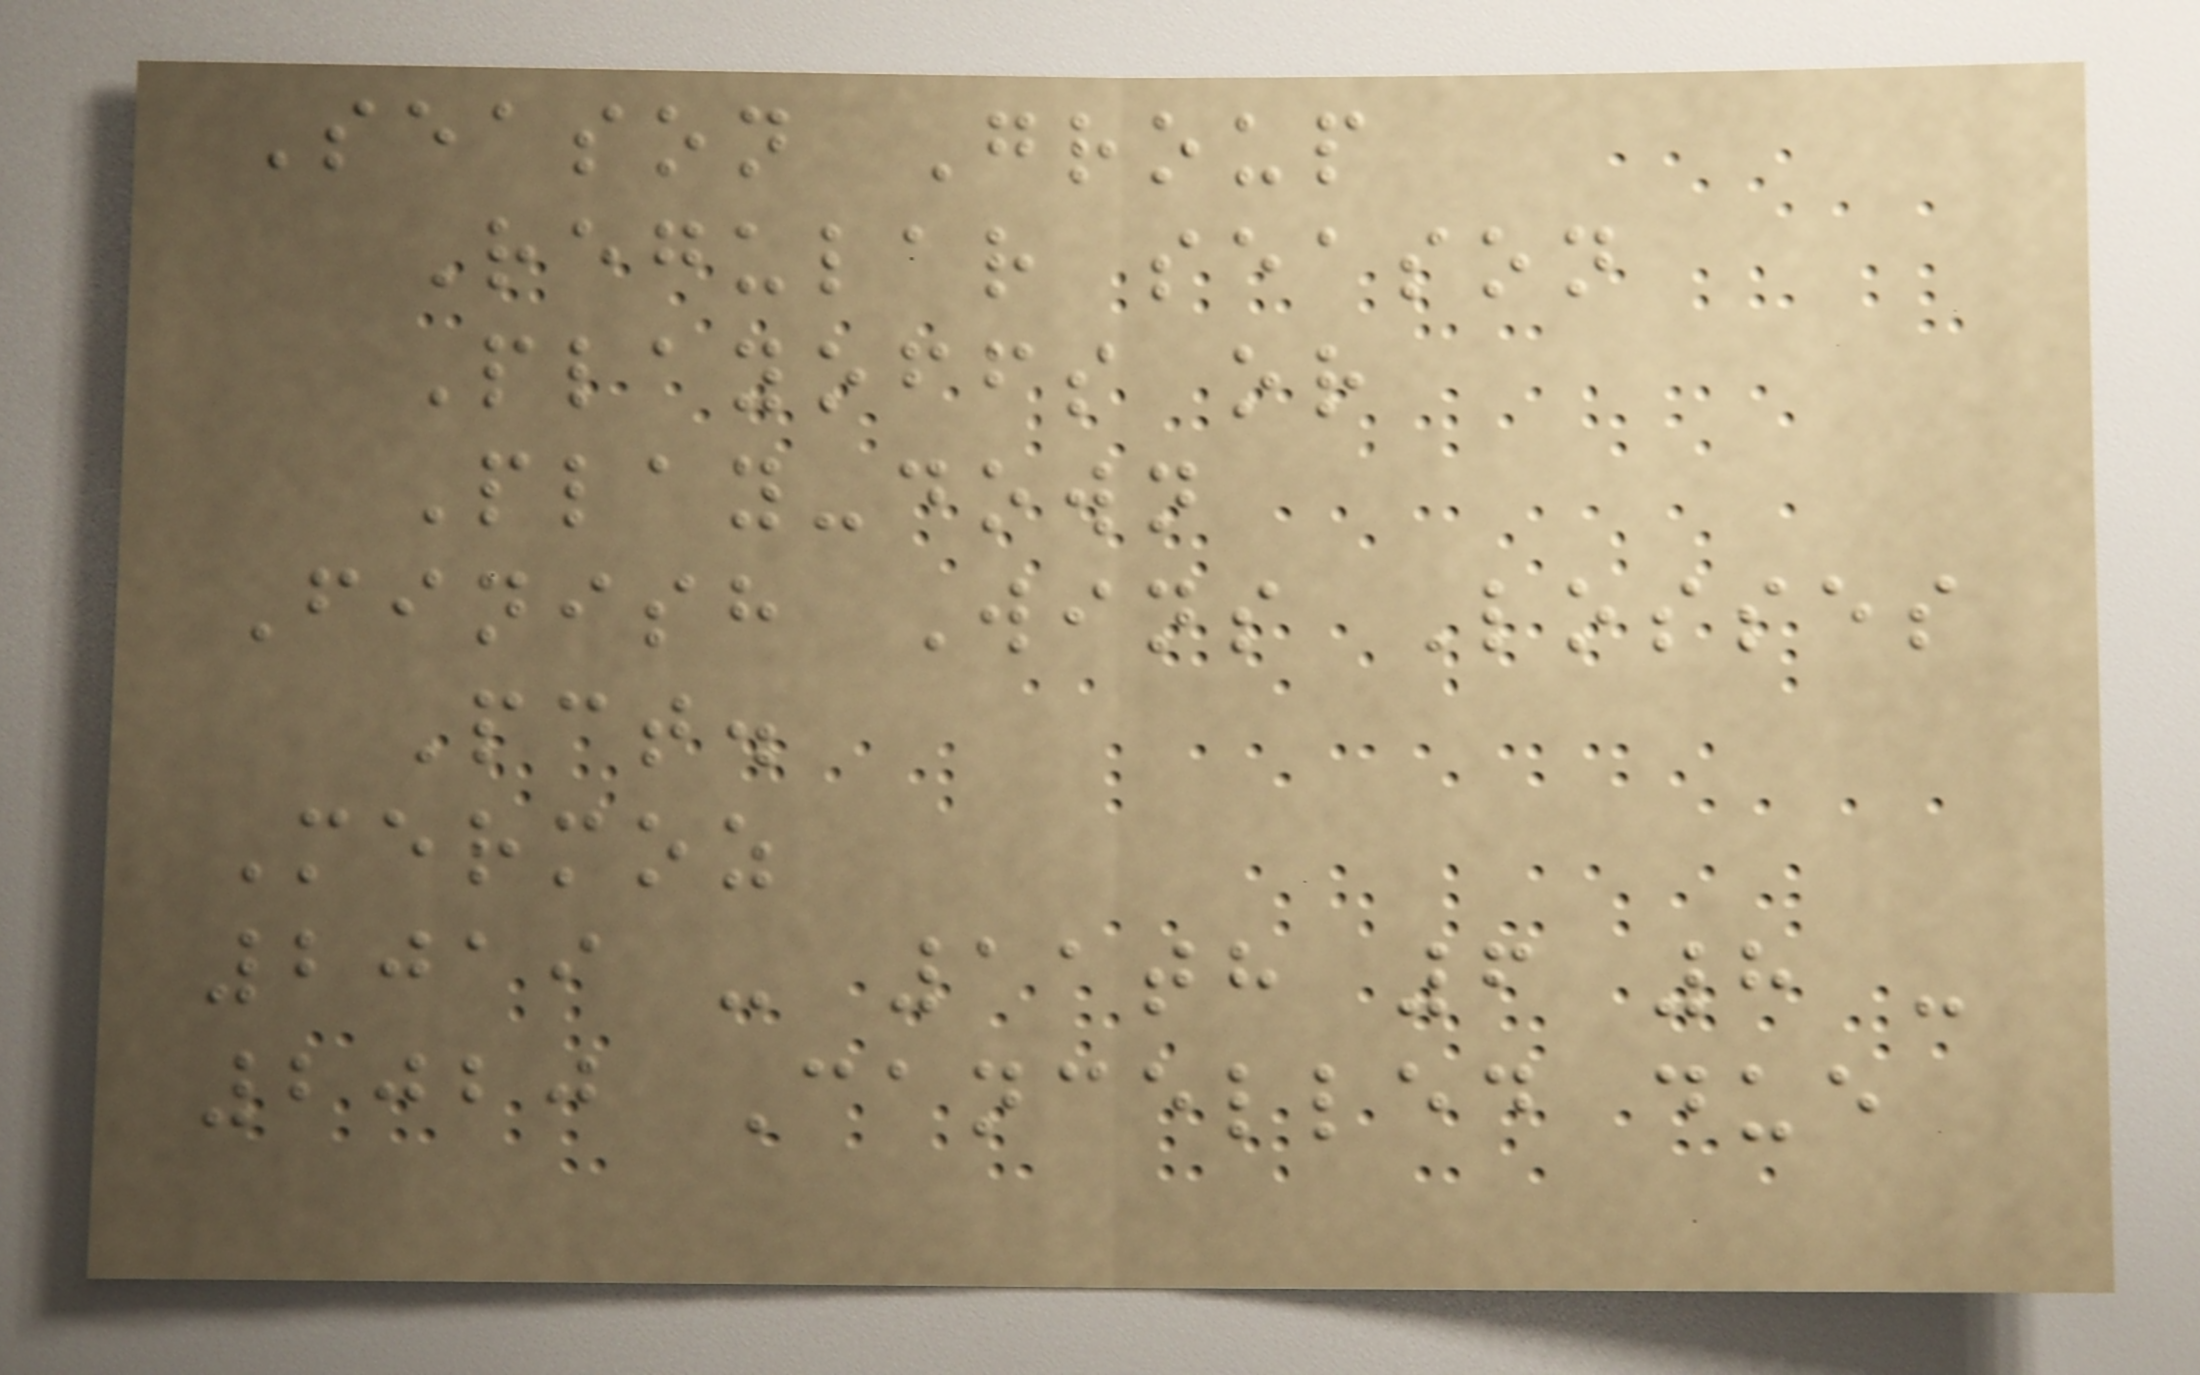Season Group
Regular season
Playoffs or
Play-down
Finish Wins Losses
Pct.
Mermoz
2019 - 11th 6 8 -
2020 Cancelled due
